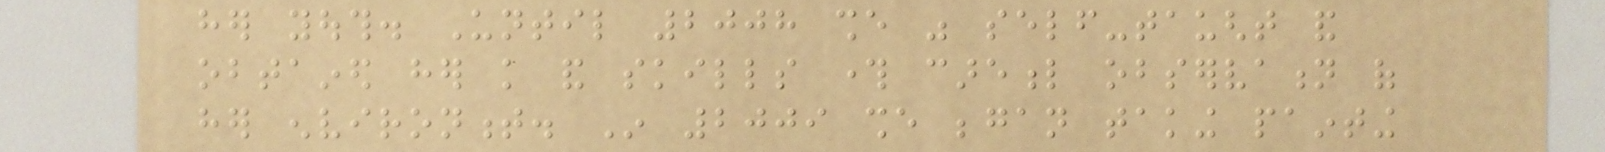her youth. Until 2008 she was self-taught and
obtained her knowledge and skills through careful observation of
her environment. In 2009 she began taking painting
